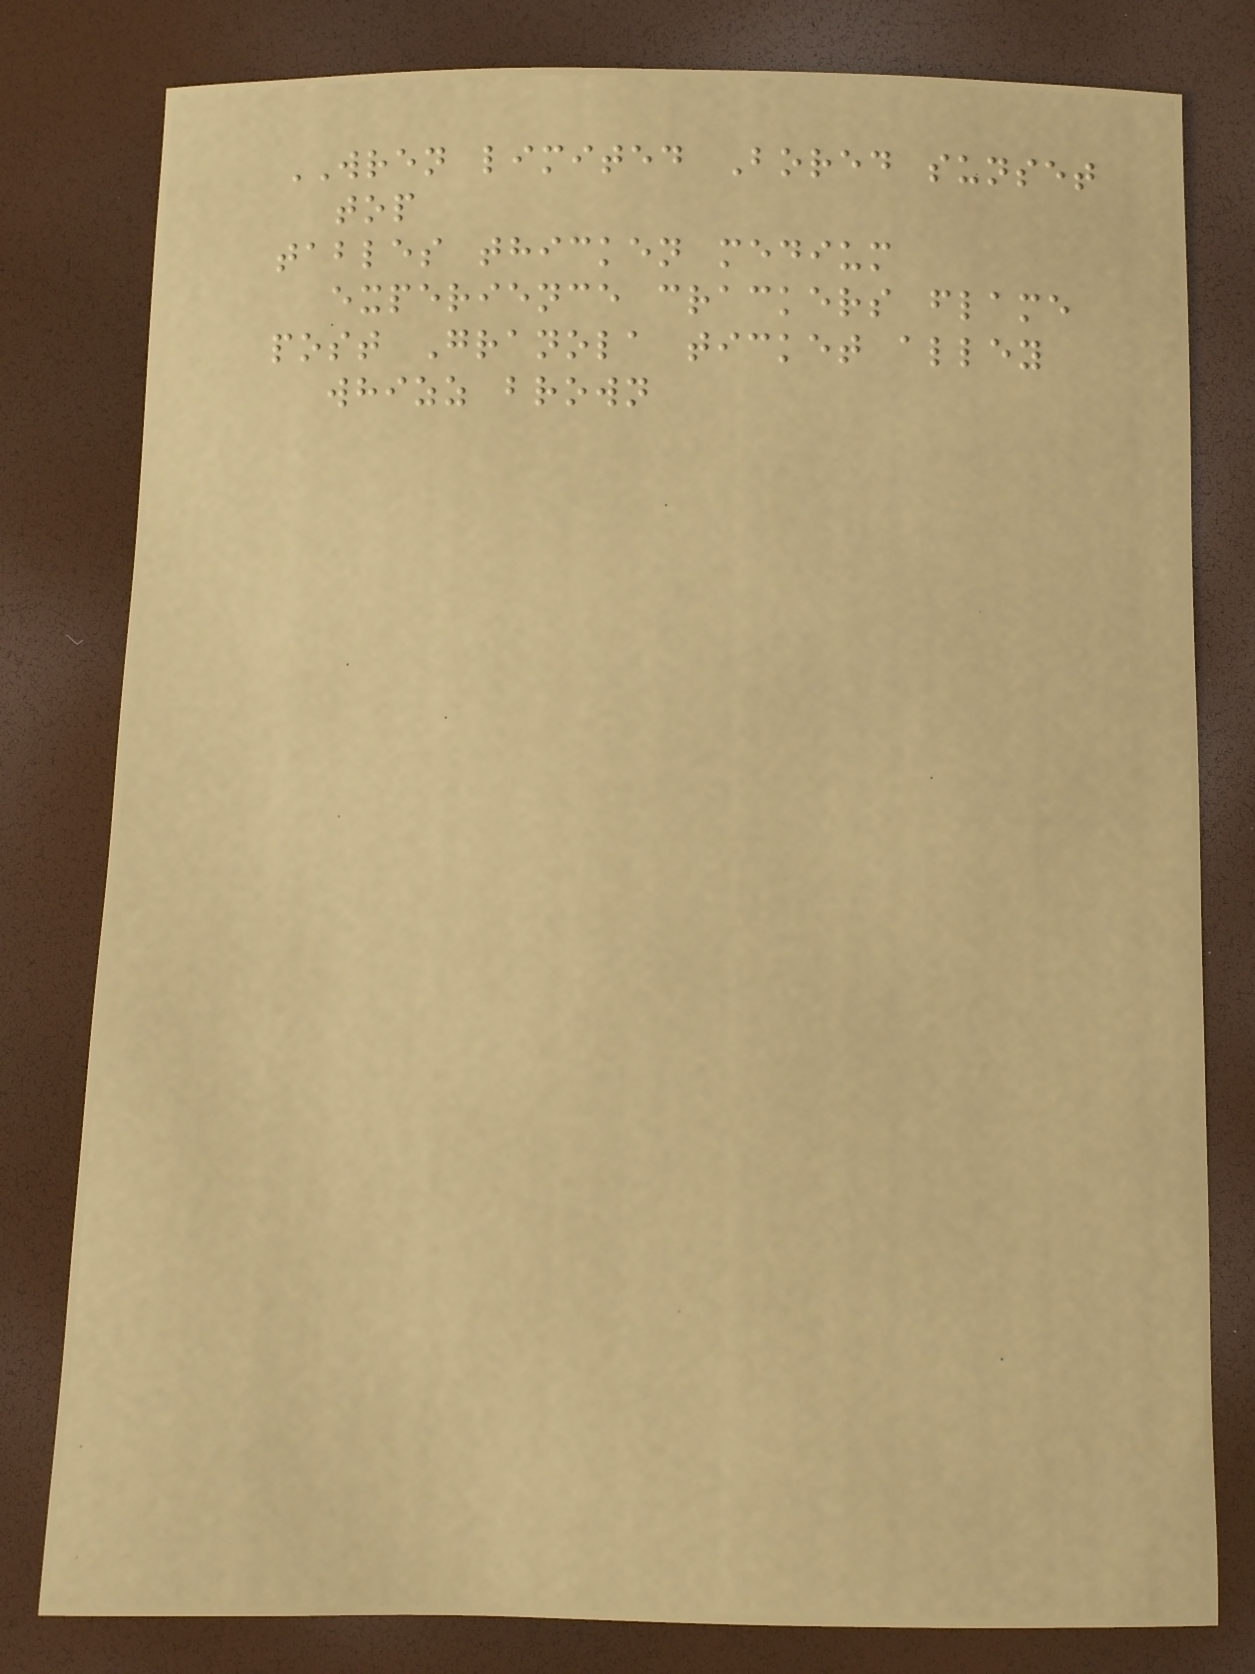WREN limited Bored sunset
top
tables thicken medium
experience crackers flame
post Granola ticket alley
whizz brown
